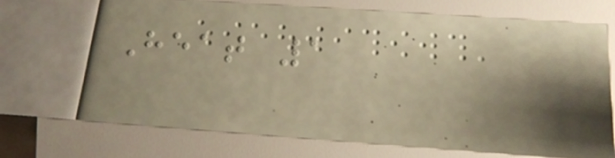Heat 1
